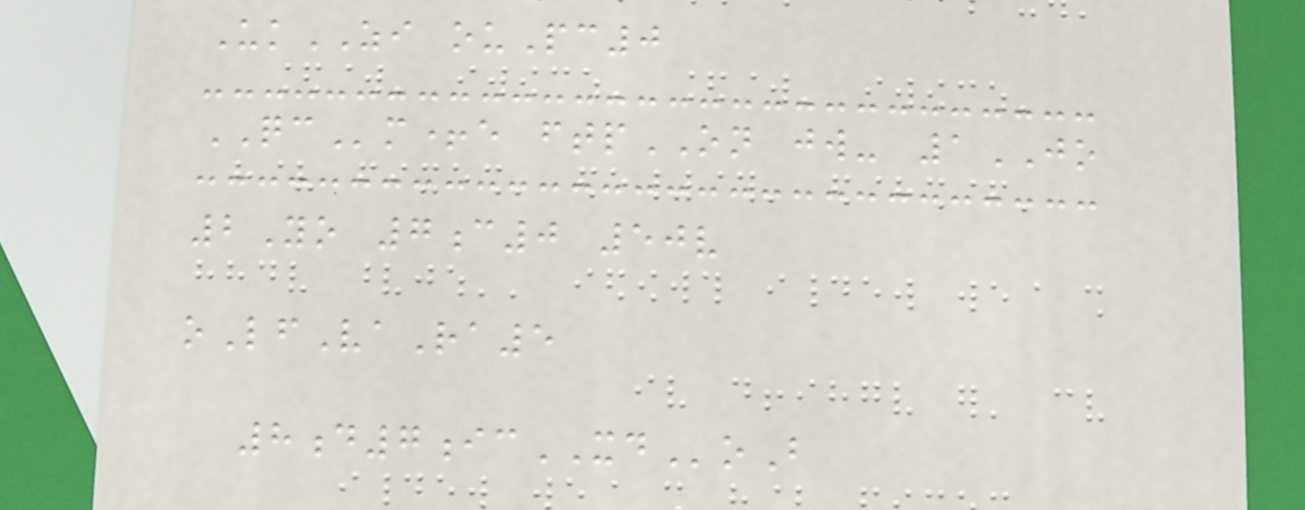UkZI ouPc0
QCm+e ftpON jw- 1JO
2Yo 7c0 50v
oLfVaRa5
8d7icXDoB
